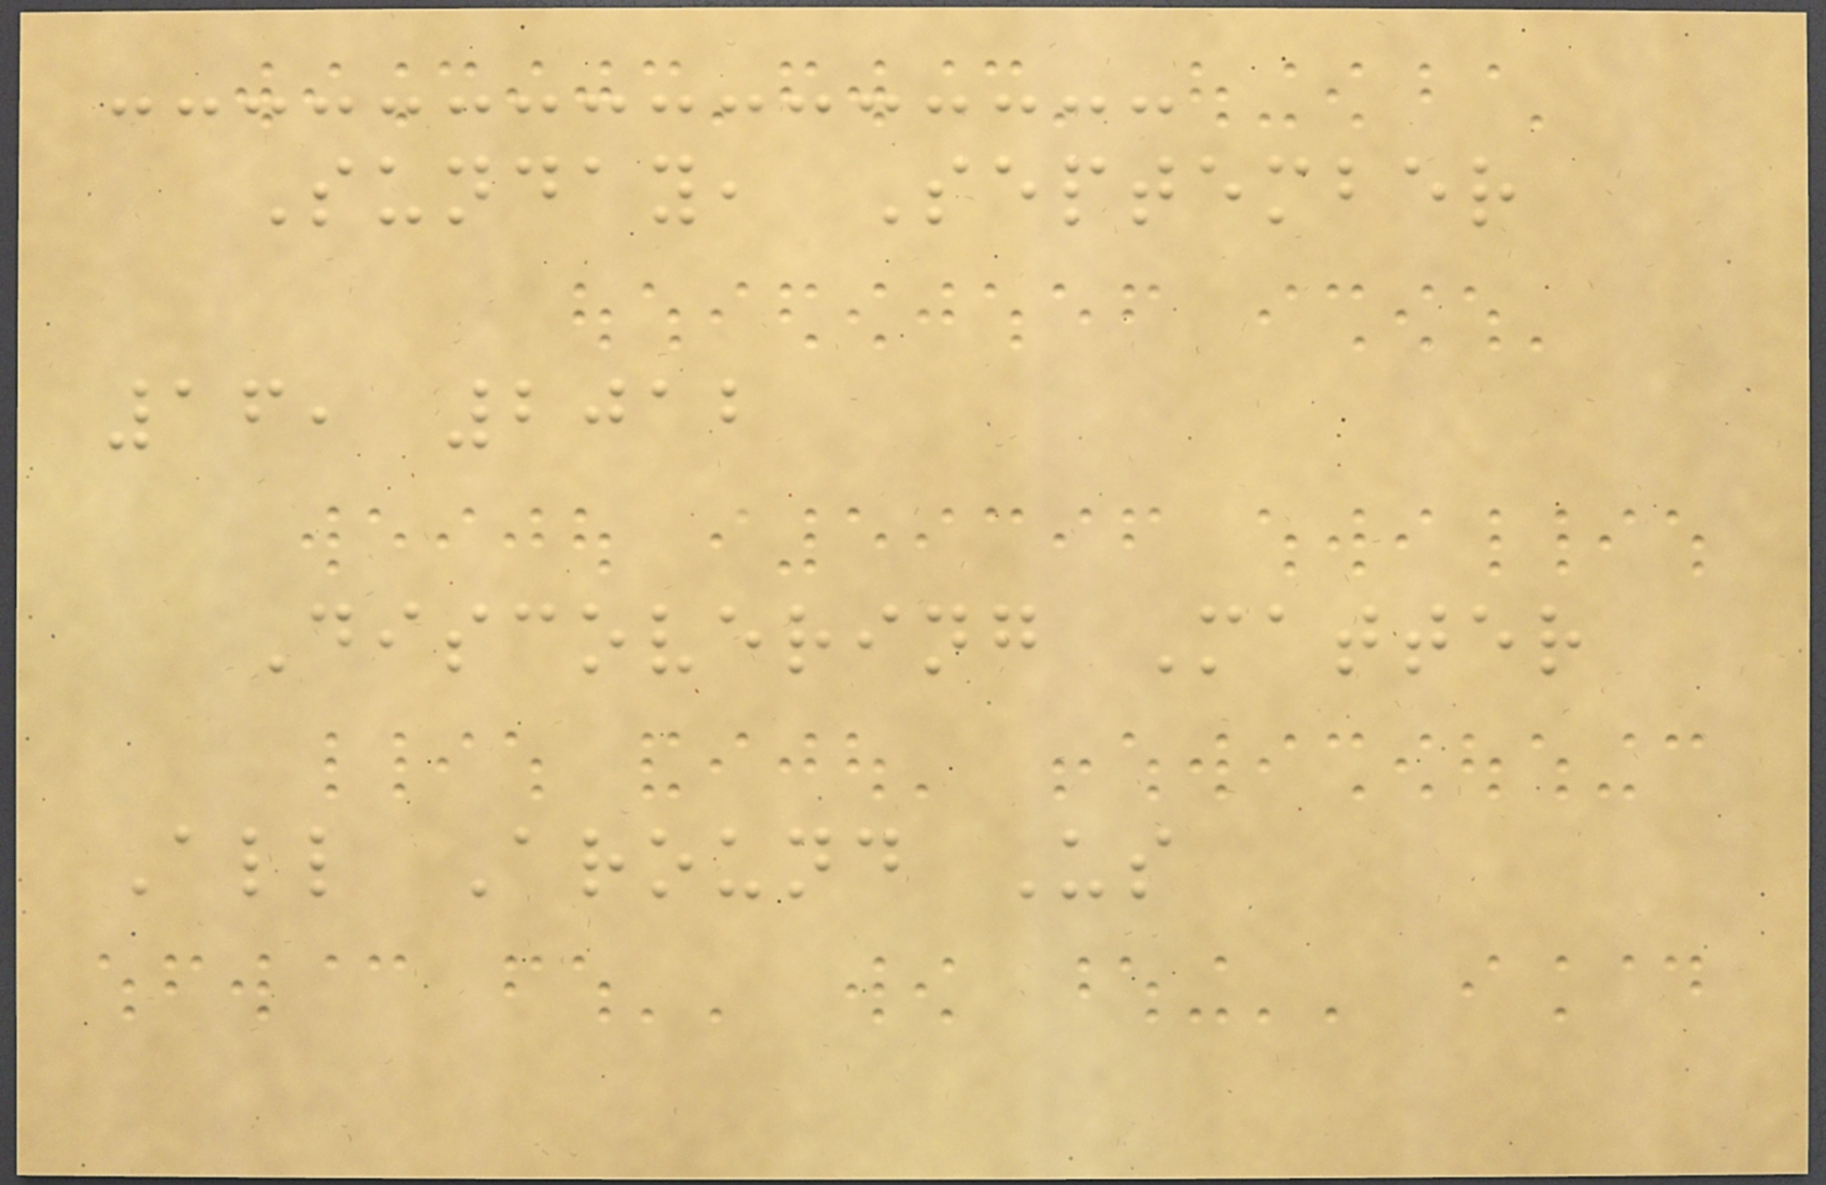Sunday, September
16, 2012
Discovering Matter
All Around Us
